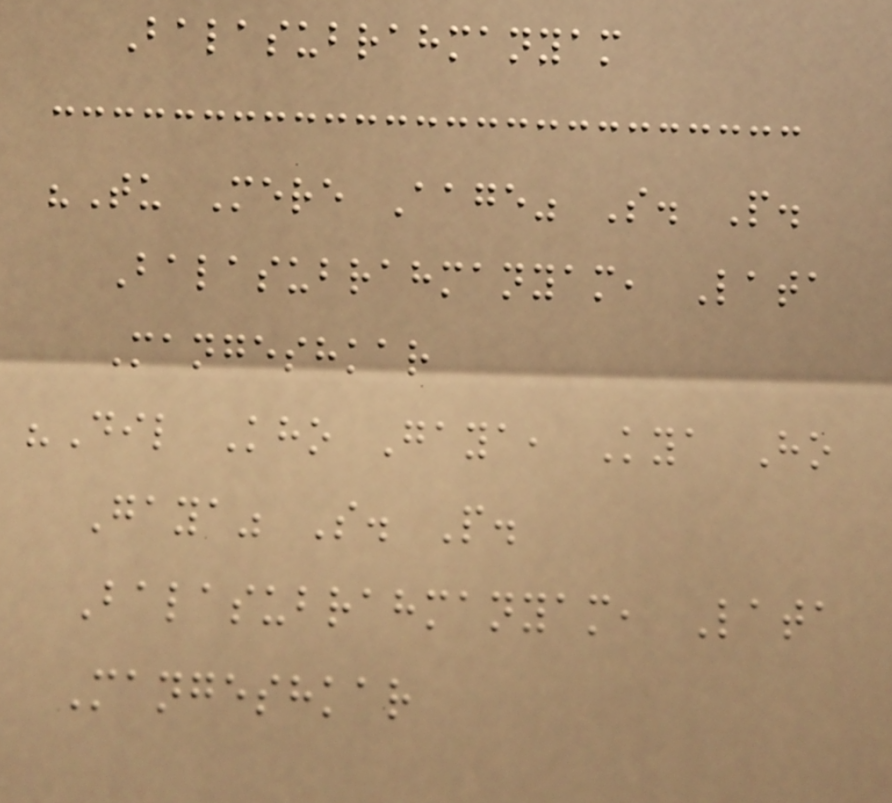Balasubrahmanyam
"Tu Mere Aage" S. P.
Balasubrahmanyam, Lata
Mangeshkar
"Dil Kho Gaya, Kya Ho
Gaya" S. P.
Balasubrahmanyam, Lata
Mangeshkar
